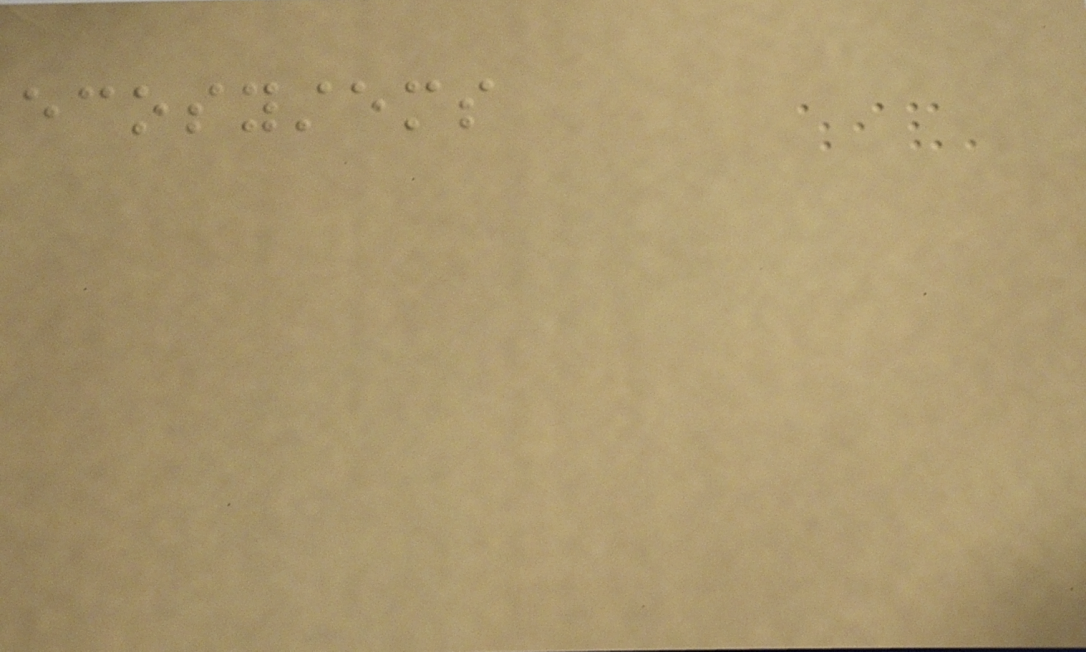ecosystems
